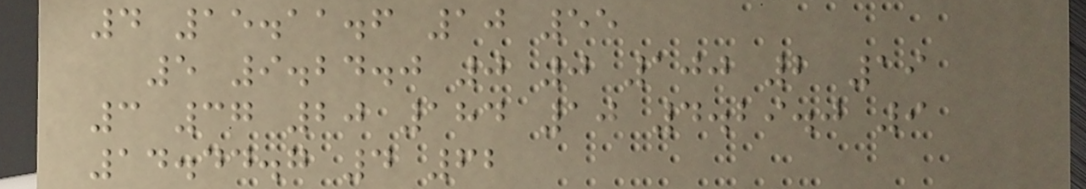4 15.11.6 10 55
5 9.24.0 0 0 100 2 19
3 37 20 184 10 4.29.0 9
14.44.7 4 62
